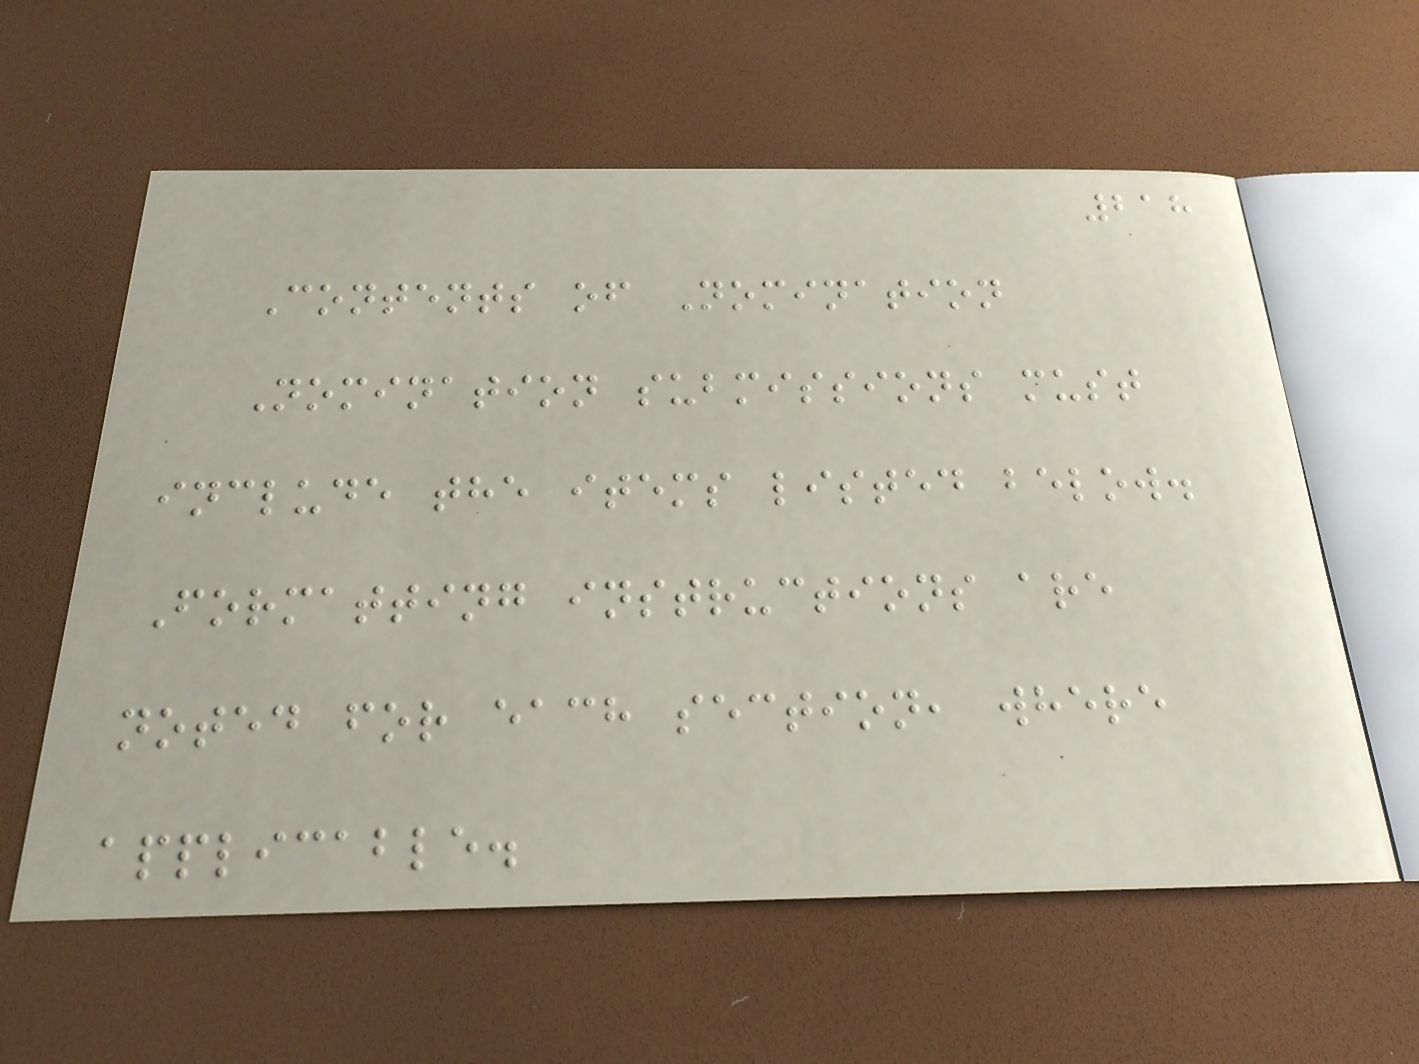218
Contents of Nomination
Nomination submissions must
include the items listed below.
Formatting instructions are
noted for each section, where
applicable.
